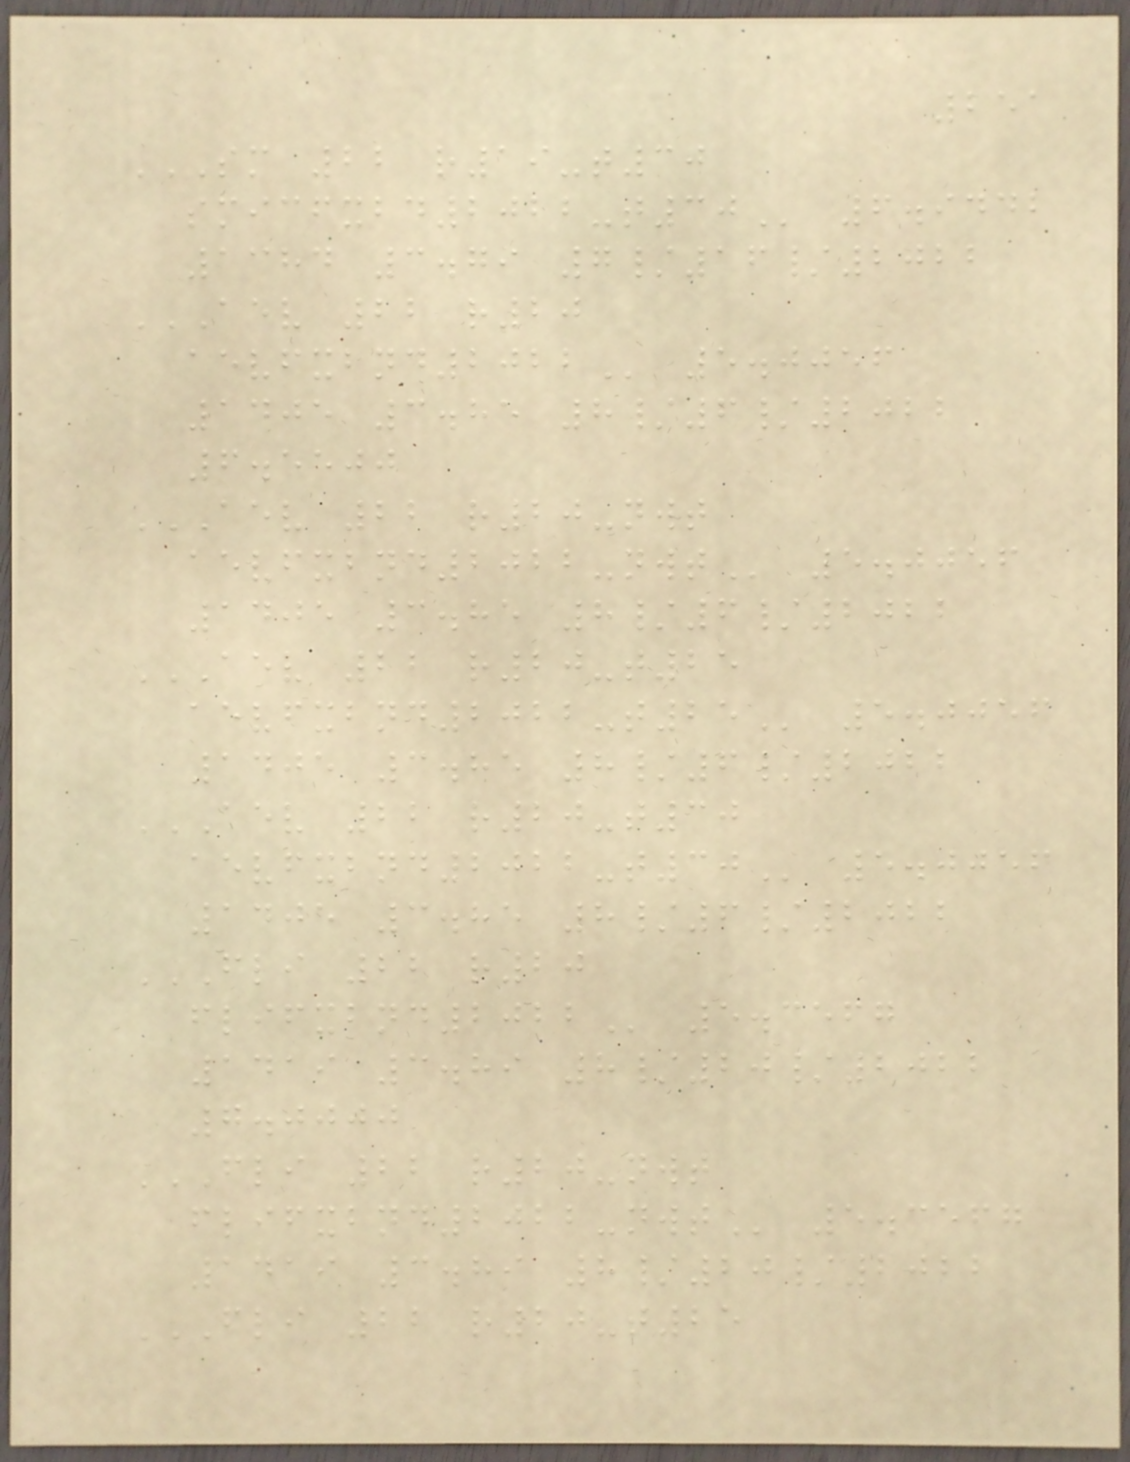251
SM 22 R19-T30
SMICFXBD2022-T30 6.9442
1384 3.79 7/16/2022
AEV 22 R20
AEVFXBND2022 5.0056
1405 3.85 8/6/2022
6.5500
AEV 22 R20-NWT
AEVFXBND2022-NWT 5.0056
1405 3.85 8/6/2022
AEV 22 R20-T25
AEVFXBND2022-T25 5.0056
1405 3.85 8/6/2022
AEV 22 R20-T30
AEVFXBND2022-T30 5.0056
1405 3.85 8/6/2022
FLI 22 R20
FLIFXBND2022 5.3567
1419 3.89 8/20/2022
7.0000
FLI 22 R20-NWT
FLIFXBND2022-NWT 5.3567
1419 3.89 8/20/2022
FLI 22 R20-T25
